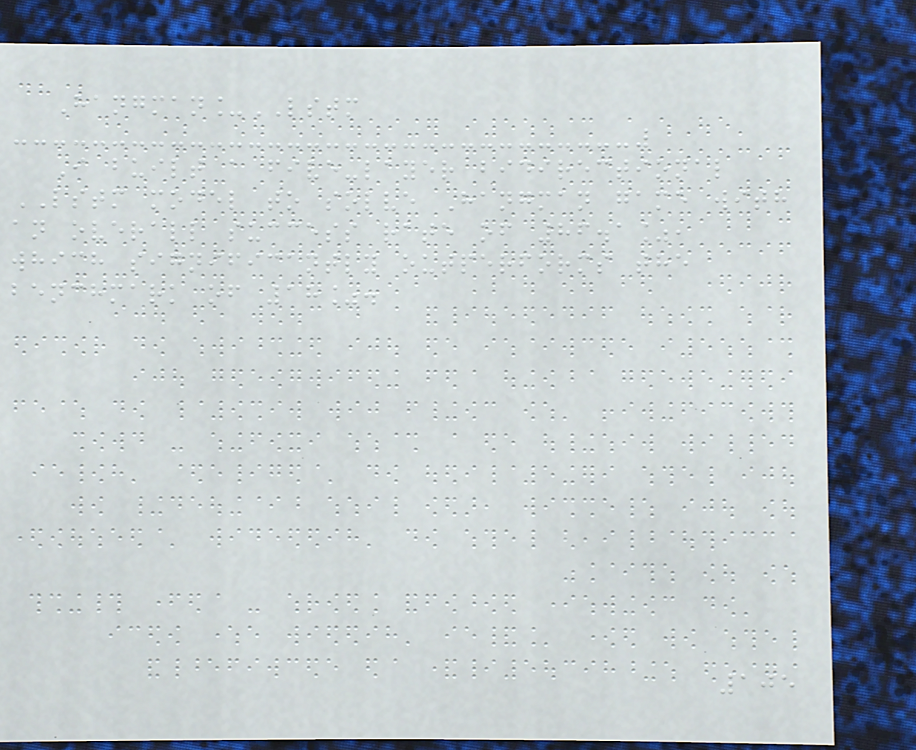Hangman_LSTM
I built a five-layer bidirectional
LSTM model to solve Hangman game with
an overall success rate of 86.1%,
which significantly outperforms the
benchmark of 18%.
105
